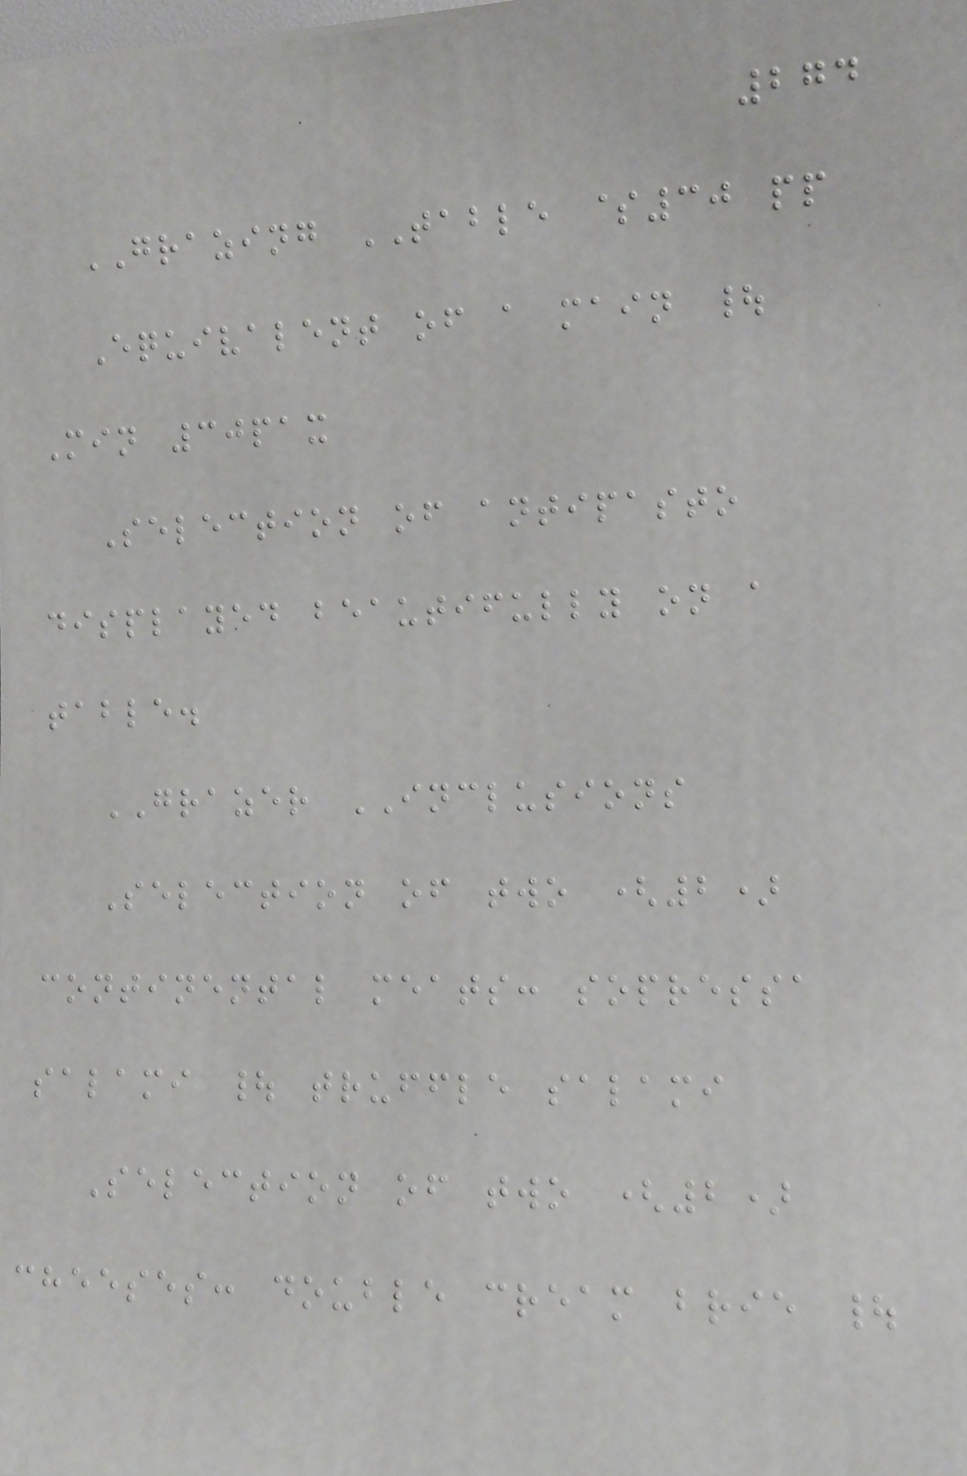274
GRAZING TABLE $30 pp
Equivalent of a main |
Min 30pax
Selection of antipasto
displayed beautifully on a
table.
GRAZER INCLUSIONS
Selection of two (2)
continental meats: sopressa
salami | truffle salami
Selection of two (2)
cheeses: double cream brie |
